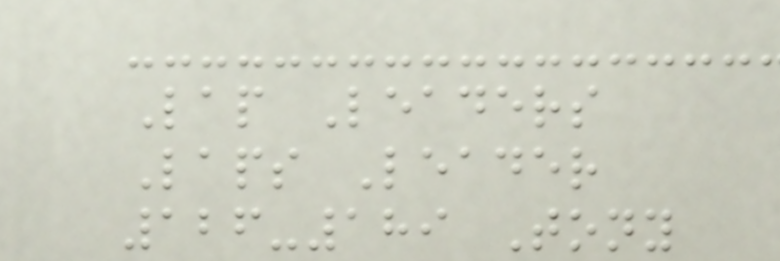Lap Leaders
Laps Leader
126-189 Tony
